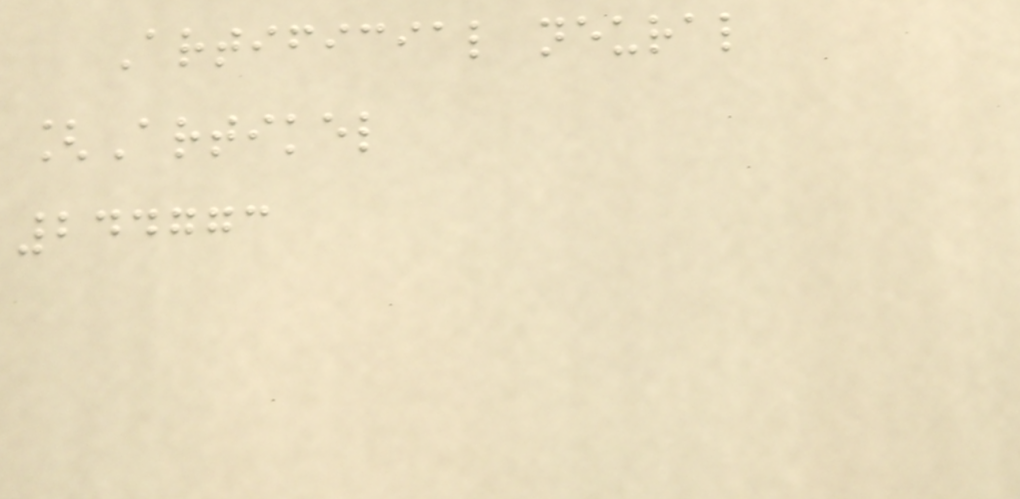Artificial neural
[Artikel
244773
